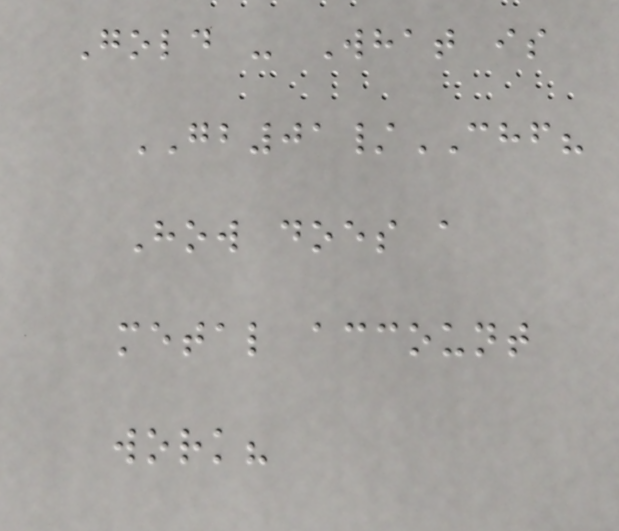Gold - What is
GB01/CHF?
How does a
metal account
work?
